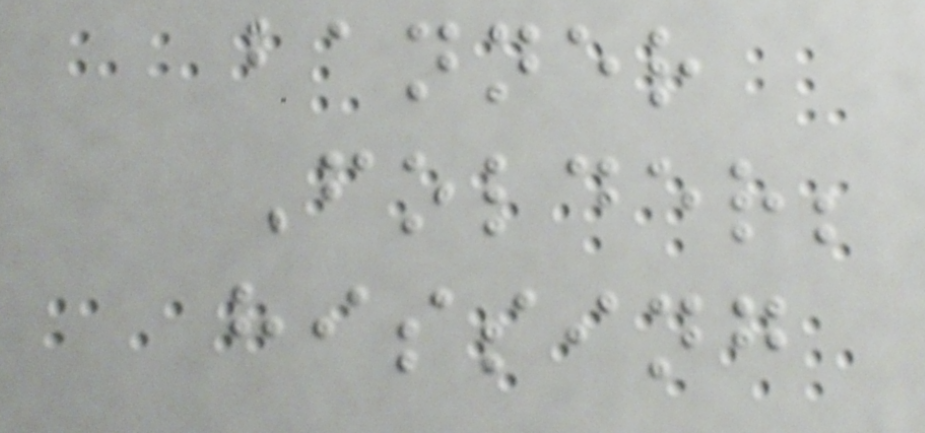banner
Folder;
hissing
